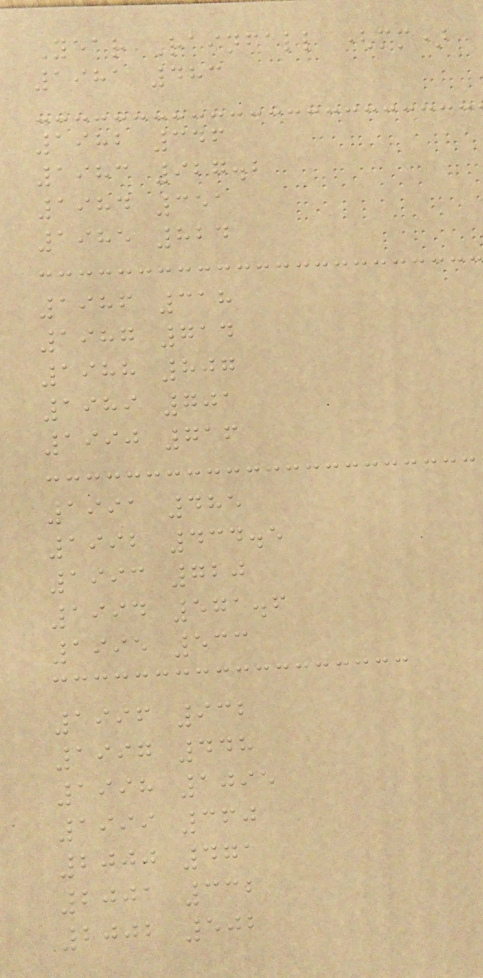Year Rainfall (mm)
1981 483
1982 346
1983 927.2
1984 351
1985 824
1986 318
1987 714
1988 807
1989 701
1990 716
1991 485
1992 434.5
1993 720
1994 571.6
1995 533
1996 932
1997 448
1998 1095
1999 360
2000 471
2001 332
2002 502
